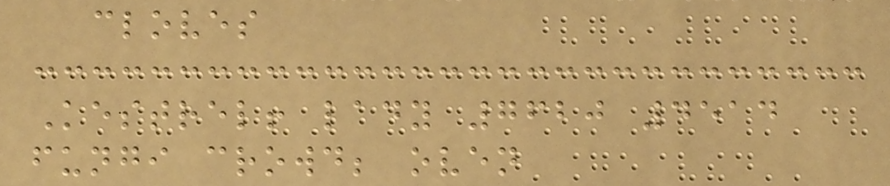cloves
Kestrel! lady 7620 4514
fungi crowd; oven
